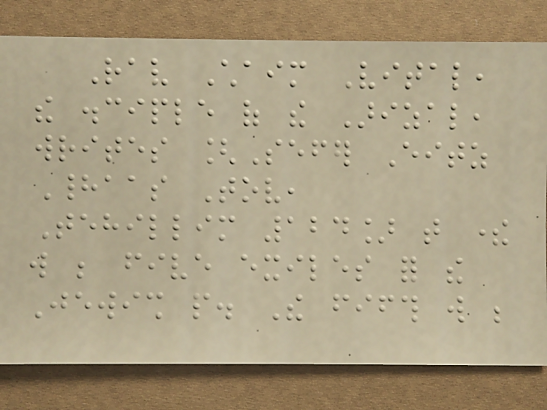Rav Chaim Vital,
the disciple of the Arizal,
writes [Sefer Eitz
Hadaas Tov,
Tehillim 124] that there
will be five exiles for the
Jewish people. The fifth will be
